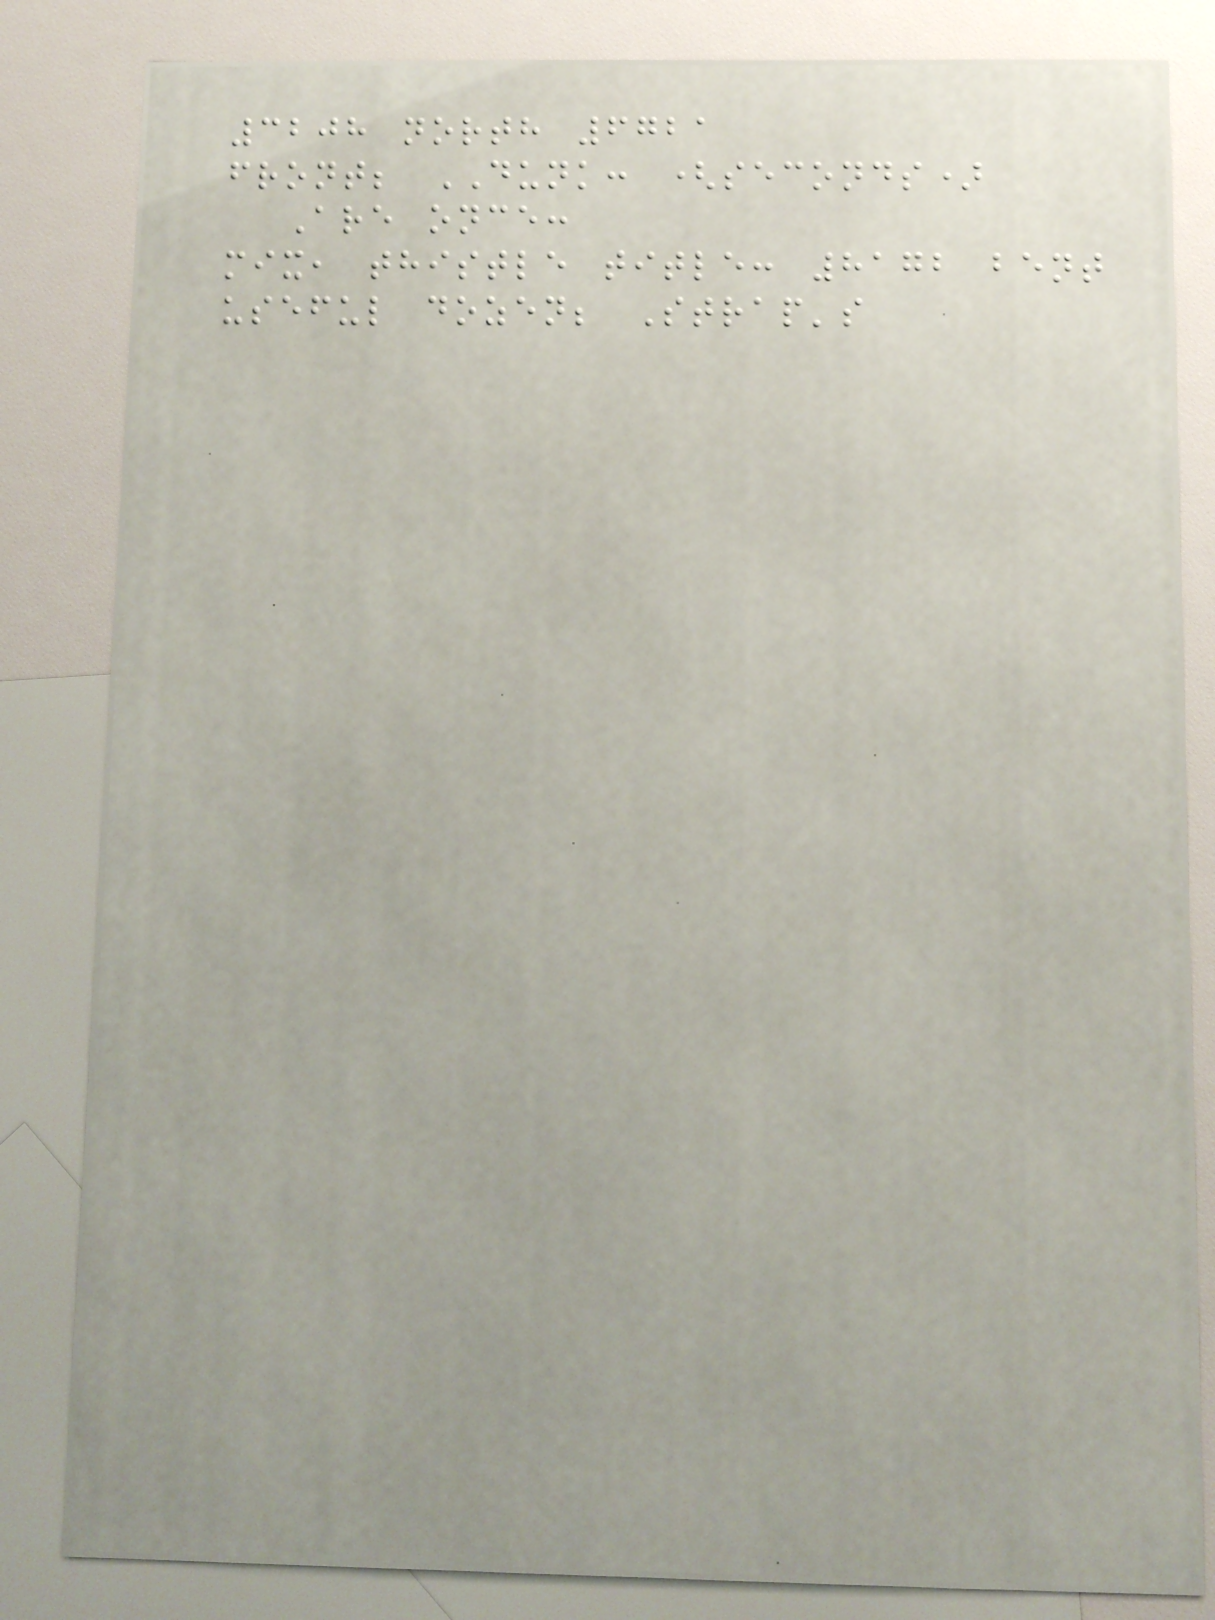3208 north 6721
front; DUNK: (seconds)
Are once:
mix, thistle title: 8172 bent
useful dozen; Strap's
